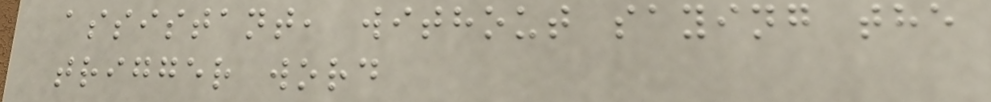assistant, without saying the
trigger word
